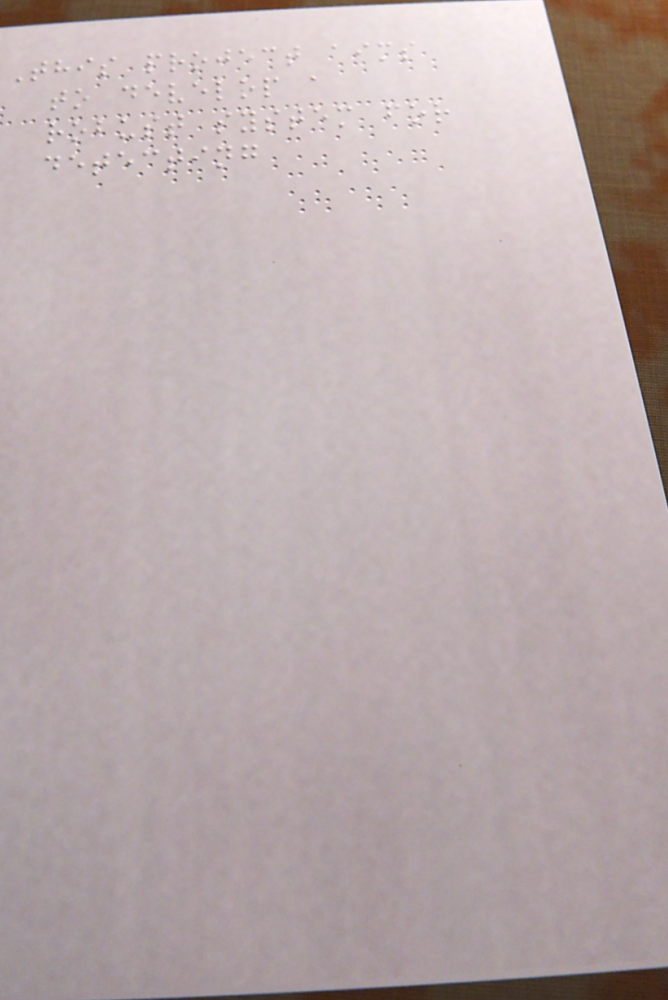This project aims
to develop a
robust system for
detecting
